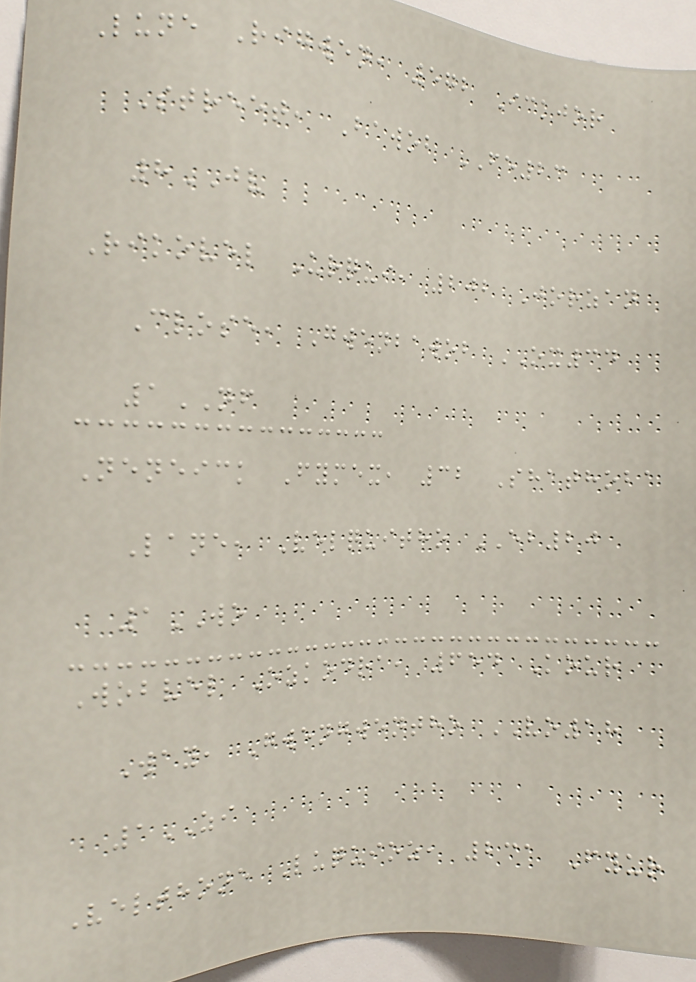Lune Rigwen, 572 Ickjor
Street, Bawob FE23
8JV
Rikovel Urqui, 202 Jorzan
Close, Gwenbawob OX34
1NF
Neneick Fymex, 32 Shathoba
Lane, Velquitho EB20
1WO
Wobvel Ozkodra, 654 Kour
Way, Gwengwentho VO18
1ZI
Velthone Luquioz, 231 Fyur
